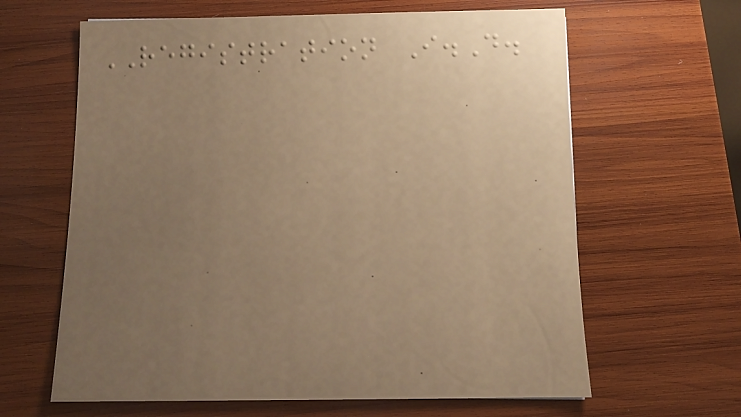REGISTRATION I.D.
